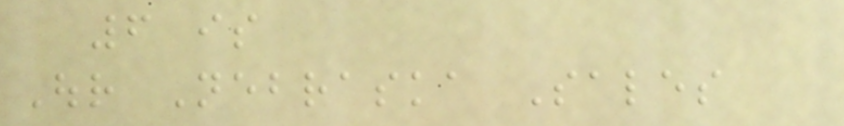6 is
Our Nebraska Sales
